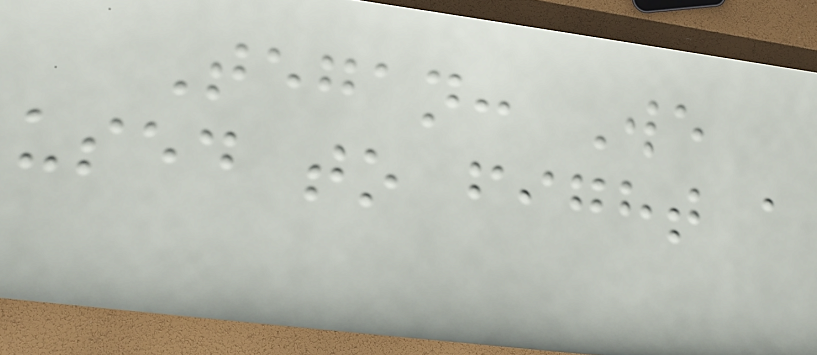Tegan: We
used to fight a
